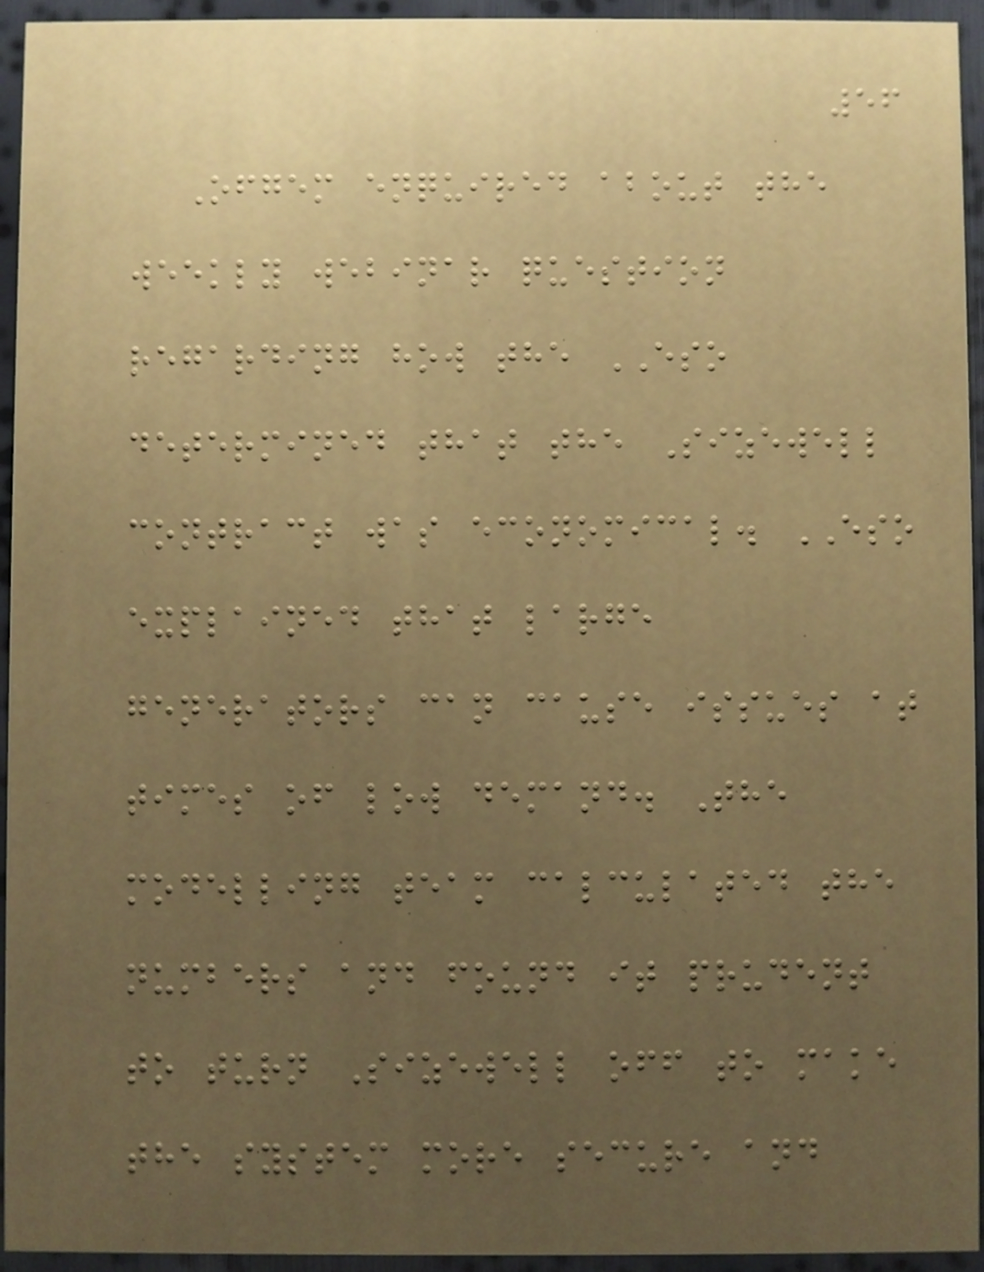56
Ofgem enquired about the
weekly webinar question
regarding how the ESO
determined that the Sizewell
contract was economical. ESO
explained that large
generators can cause issues at
times of low demand. The
modelling team calculated the
numbers and found it prudent
to turn Sizewell off to make
the system more secure and
